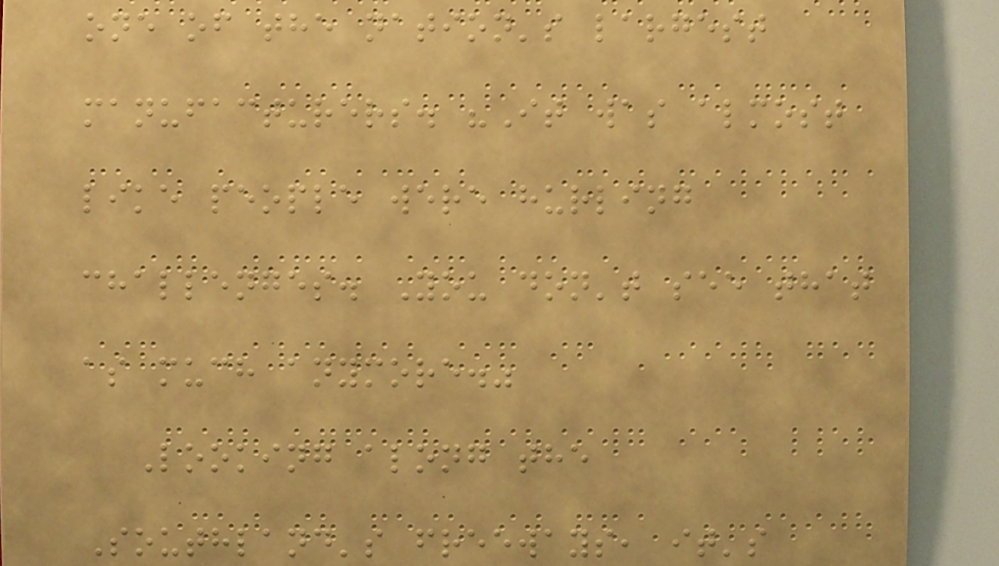one of the nation's largest
manufacturers. "It was almost
like people were hurling
challenges. You don't see that
as much anymore."
Looking along the
Southland's freeways, it's
